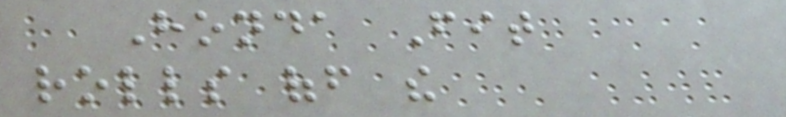Honda Fit
rolls off the
